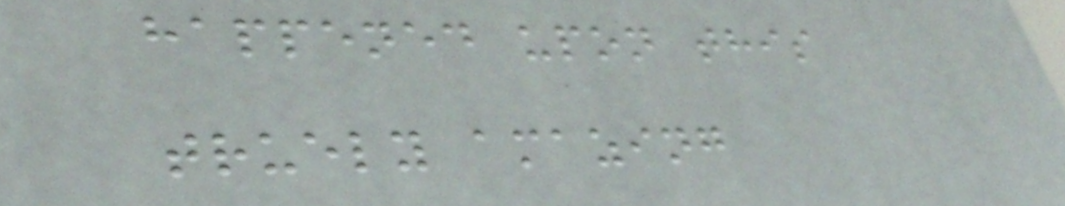happened upon this
truely amazing
